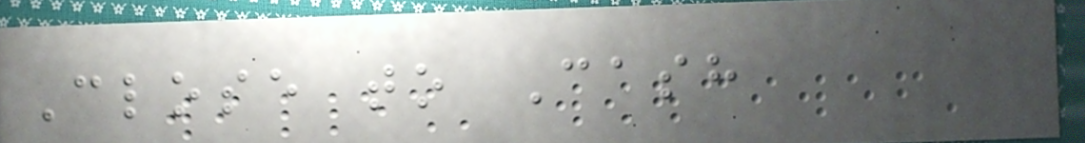Close to Cash
